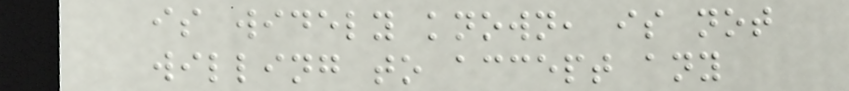is widely known, is not
willing to accept any
